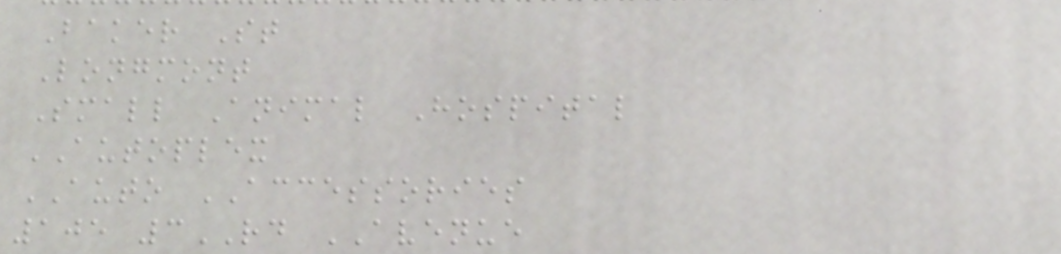Baker St
Longmont
Small Animal Hospital
AUTOPLEX
AUTO ACCESSORIES
105 3RD AVENUE
